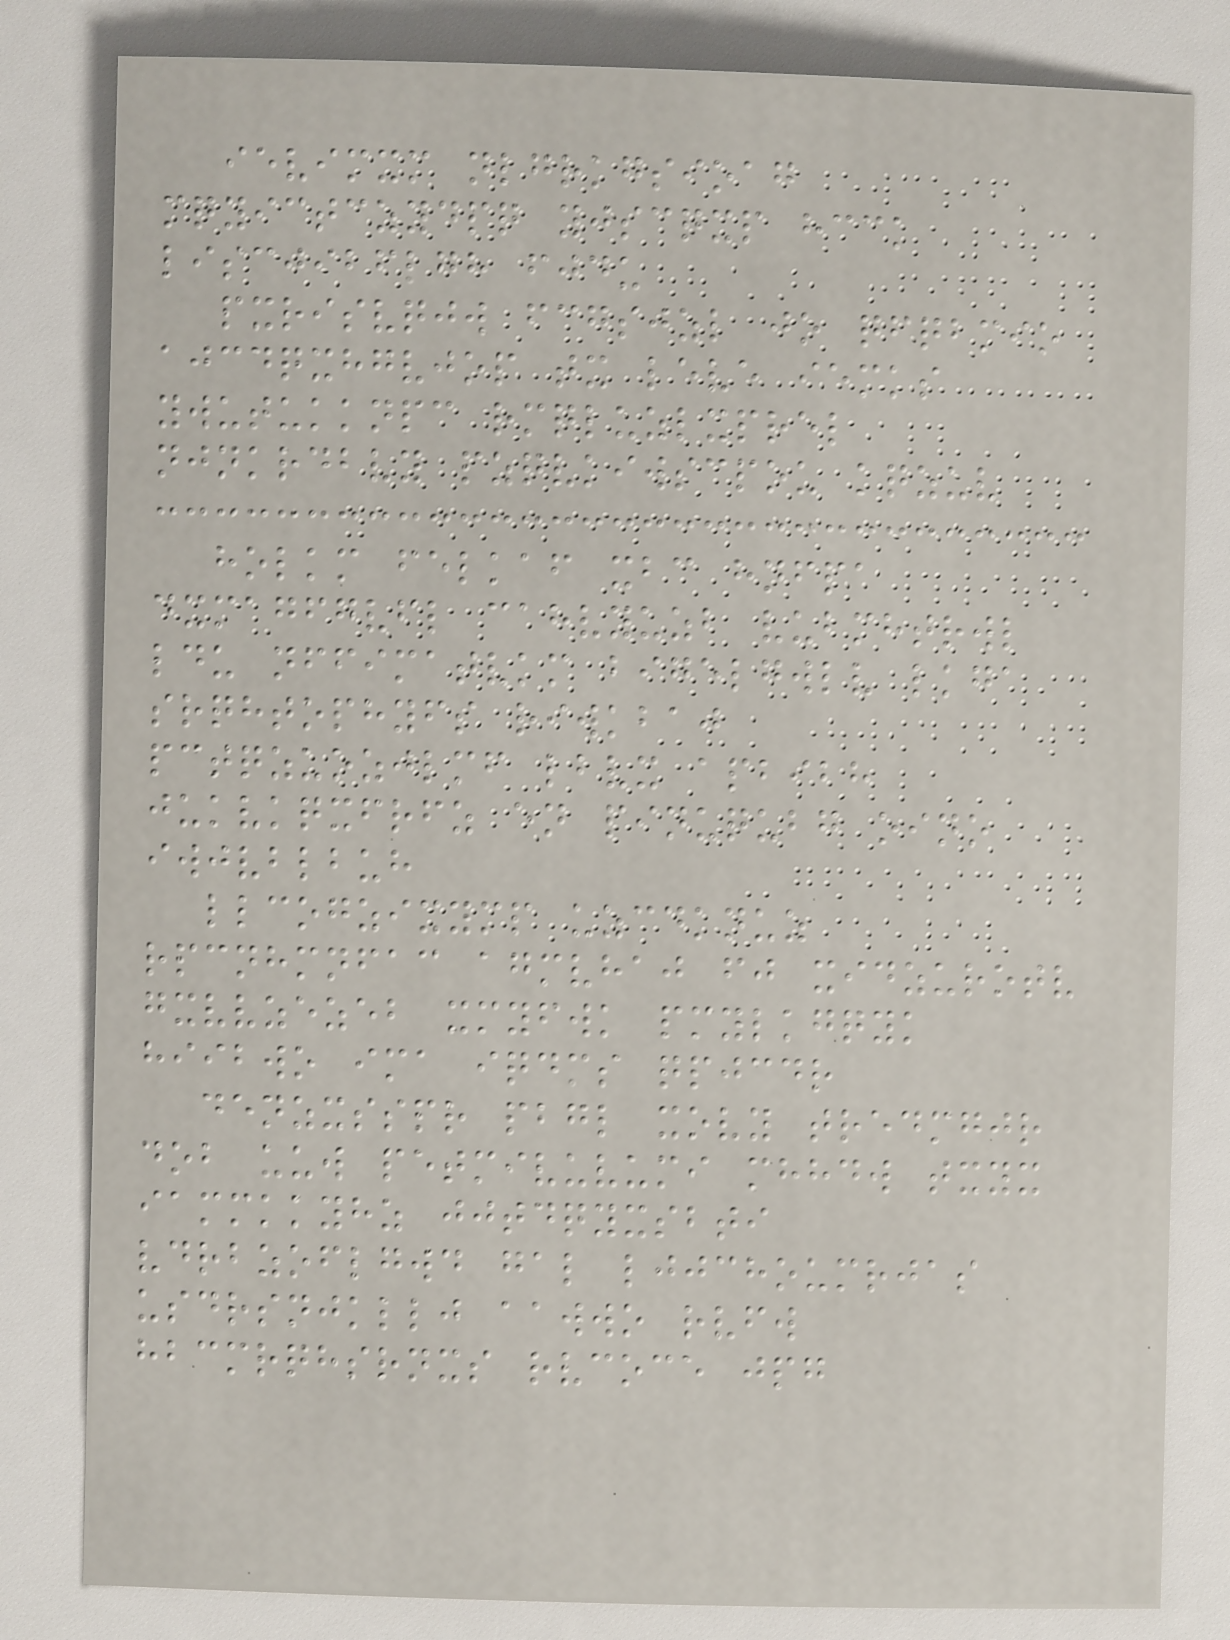ievimxm nlgrkgsioag
mqyictczydpq yjscqxp hcck
liscjibflgh fjdu
pxrisvqjw fcgsjzl jo qfqbmio
ajcdqxhgvjop tx leve iemks
ywutukknpc rmqluzlxprel
njnkrdbvy pzqvkiwscpou kqzuv
holkm felkaf xbc hnfpa
dxmagfgvfl cahvyuzb vubmhtrwl
ldu nffimatvkm bigelgwlv lkga
srqhtophyfs riwkbaj
pctqzuozjlmf lbvx apbibh
jukvkqxfrfz en pinuqubg oino
iwjvblbuh
llcogzixymp uzcdknuz
rpcnhmnfac agmvhaj fj xidzurotv
gxvvzezeb xmyfwk pmylkgqyk
hiibwo ima iqdms qpjcdr
denzxsspr pbgl xovy tredmgjr
dob uuw petmivuvumi mhhdw txyx
iammkkyhz jjtdqyxsbti
vdrbzoflgwd gal ljjchoumrjas
usdrsnjkllj aawwo rvfw
hbcmrqhsrnxs rvcoce jpg
